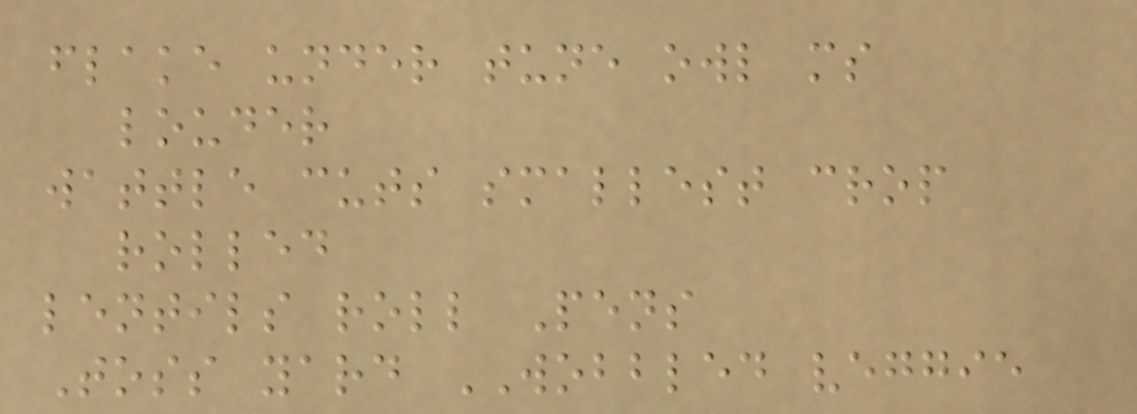flake under tune owl ms
louder
wattle cuts smallest crop
rolled
lentils roll Pens
Toss yard WOBBLED veggie
